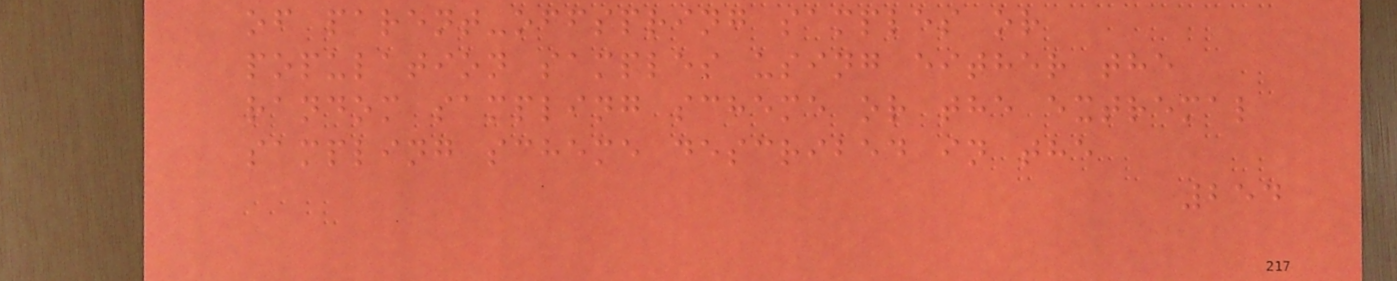of parent-offspring samples or
population samples using either the
random sampling scheme or the extremal
sampling scheme described in the
254
